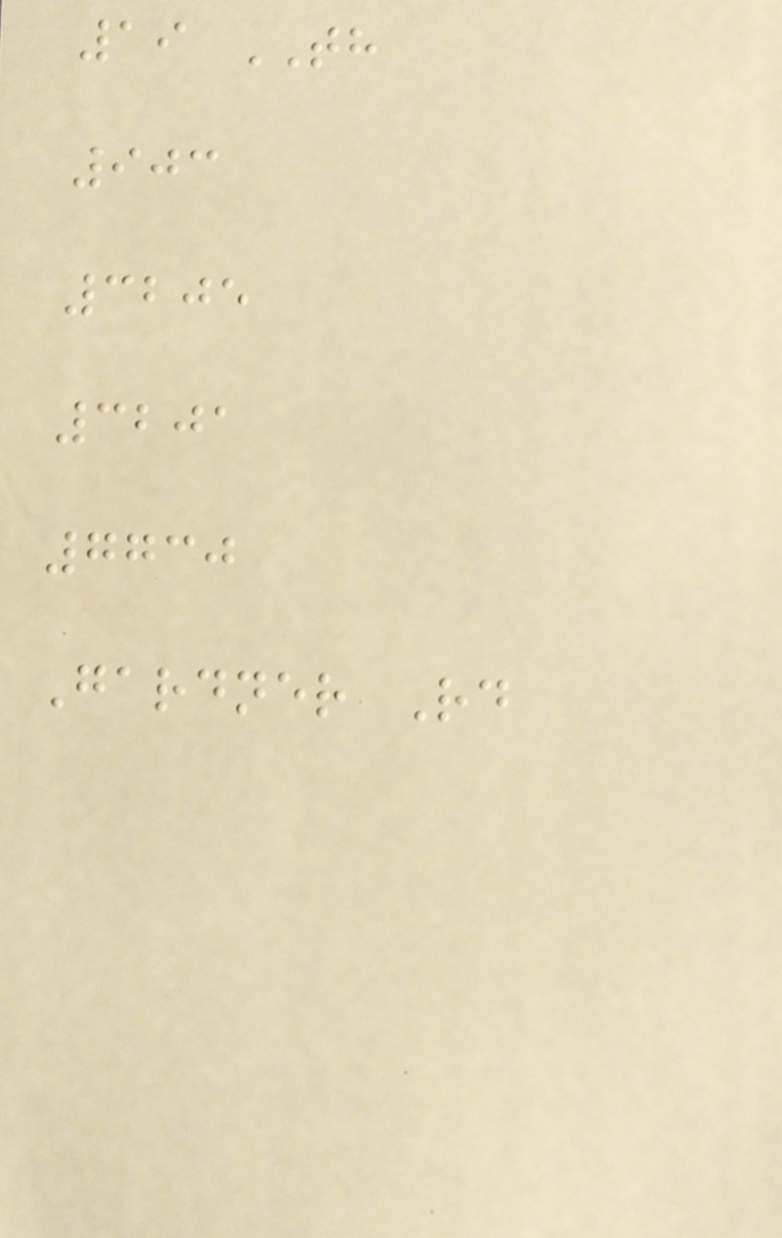19 TH
903
3205
3201
7730
Gardner Rd
